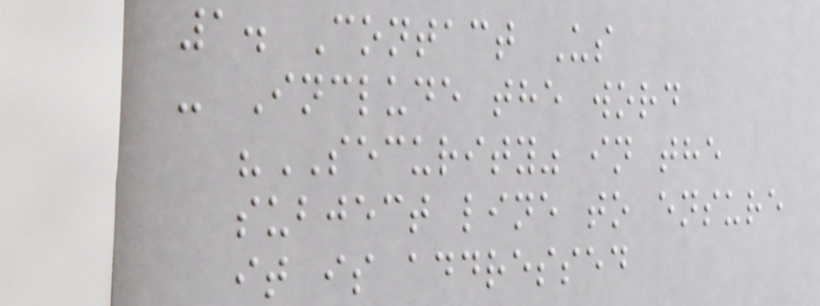1. Contact Us
- Include the word
"SECURITY" in the
subject line to ensure
it is addressed
